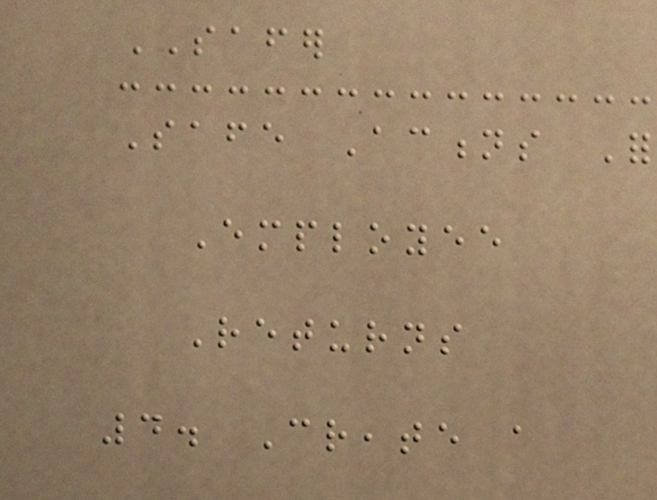SAFER
Safe Actions For
Employee
Returns
4. Create a
